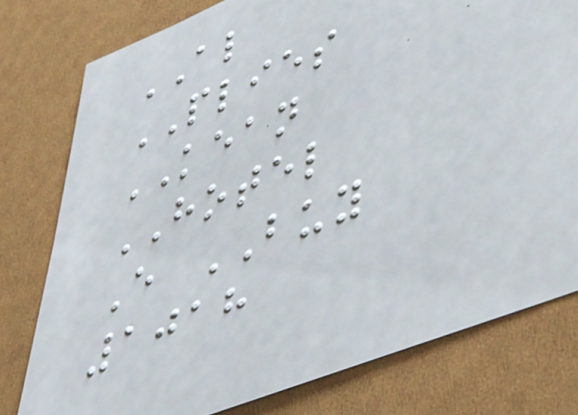AL
PLIES
KEAN
HOTEL
E BUY
1018
